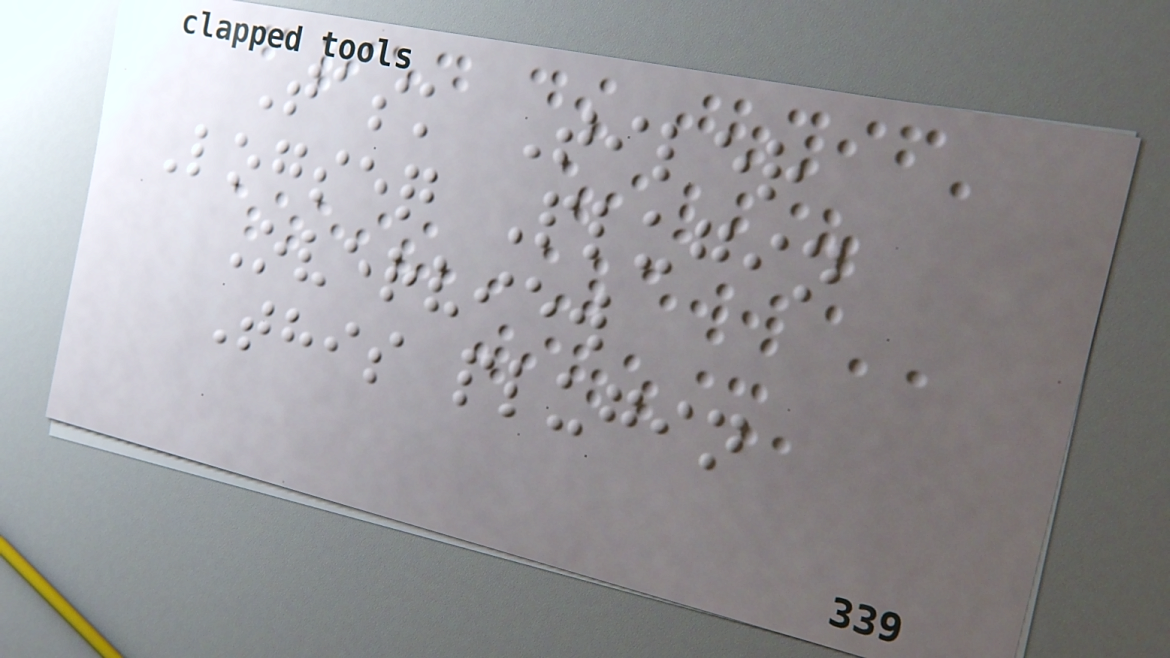Task Tiler
Logseq Plugin
Overview
This plugin
